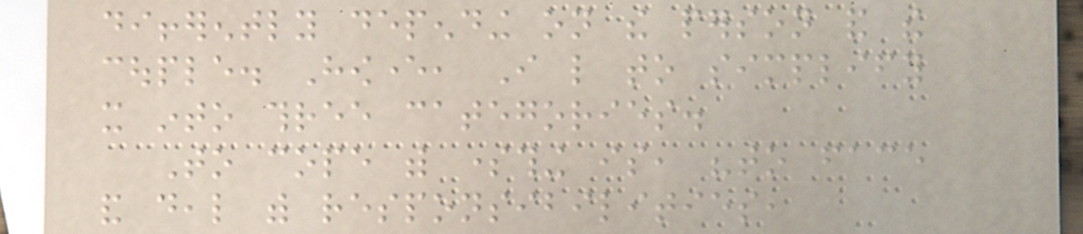differently depending on the person and the
couple. However, I like to simplify
it into three categories.
To cope with something is, "to face
and deal with responsibilities,
